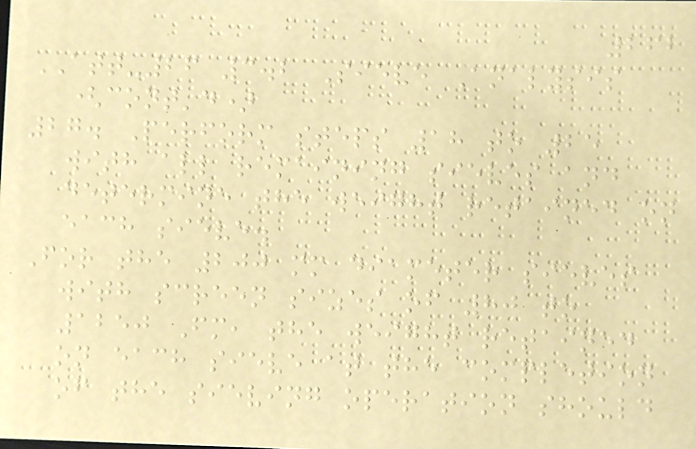262
ATT-26 3.2 Sieve Analysis
(cont'd)
27. Perform steps 18 to 25
with all remaining sieves and
determine the weight retained on
each sieve.
For the 200 mm diameter sieves
with screen sizes of 80 to
1250 Fm, the weight retained
on each sieve at the completion
of the sieving operation should
